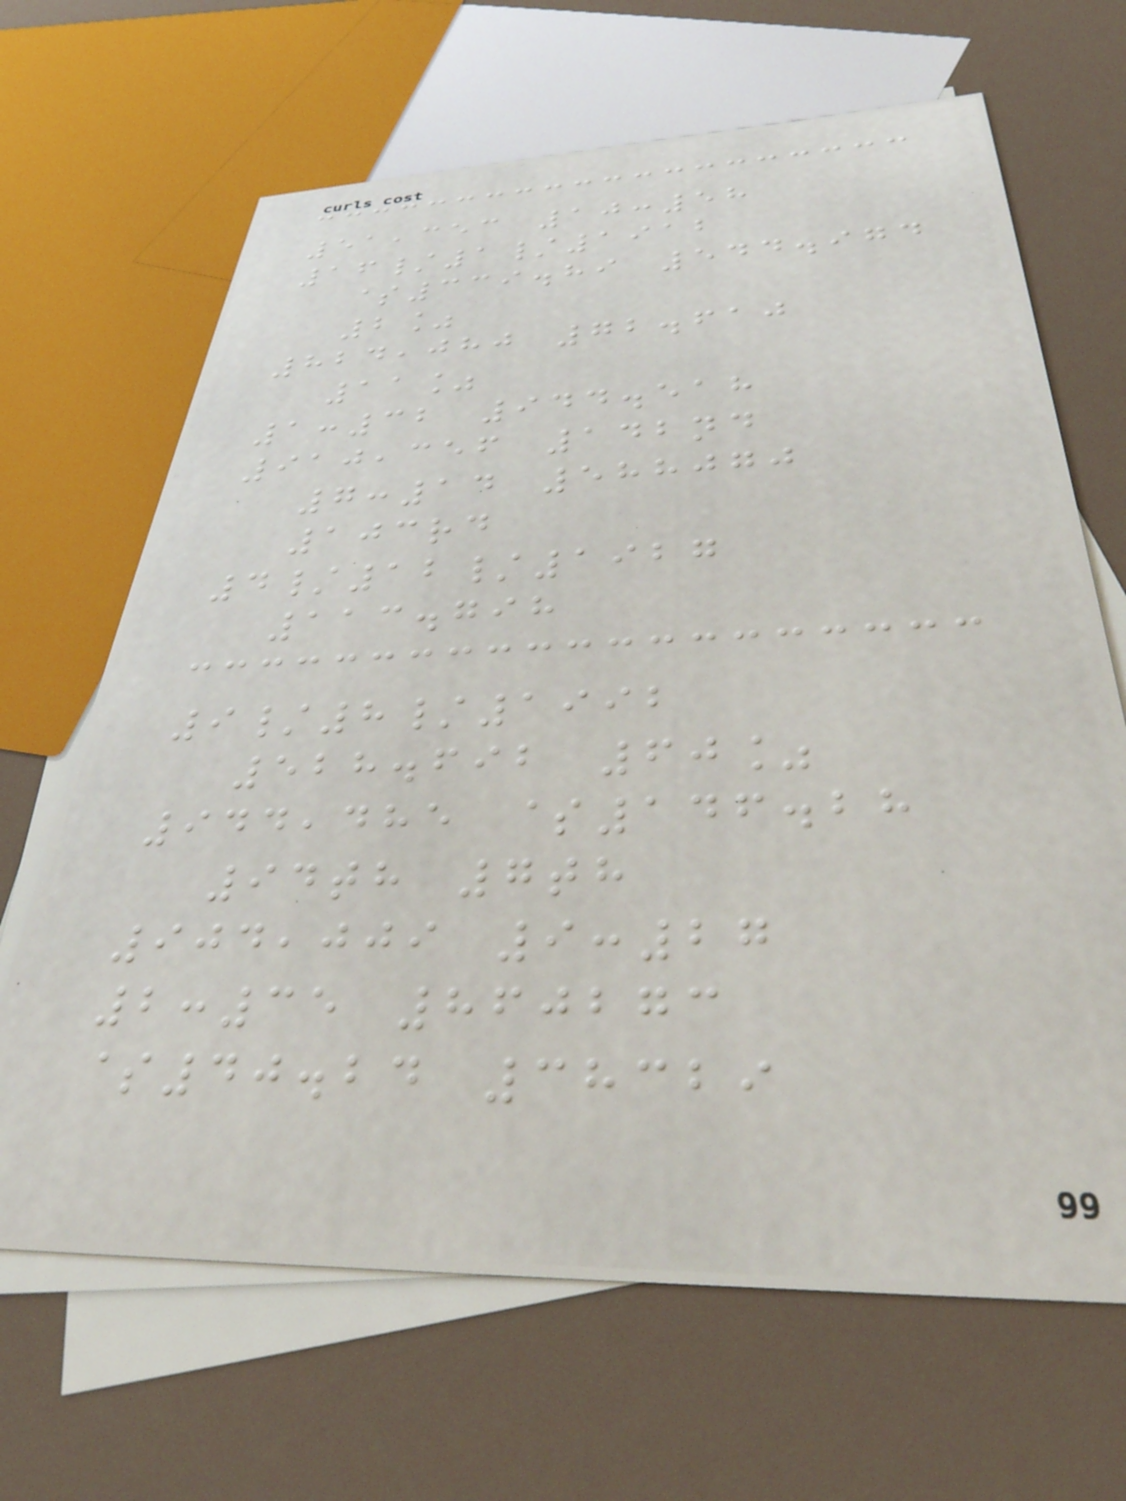51,353 10:58
16/1/1912
$339.89 544.974
2%
824,080 72.610
11%
1:32 944.518
910,356 142nd
7:14 588070
103rd
4/12/1927
113.798
9/8/1992
528.692 60%
944,485 $146.28
94th 7th
904,009 9:27
2:35 860273
$40.24 38329
